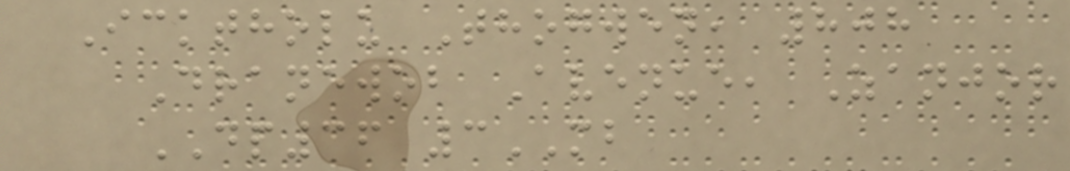Icktholu Thogwen, 808
Dranewob Avenue, Zanjor
DP36 3MB
